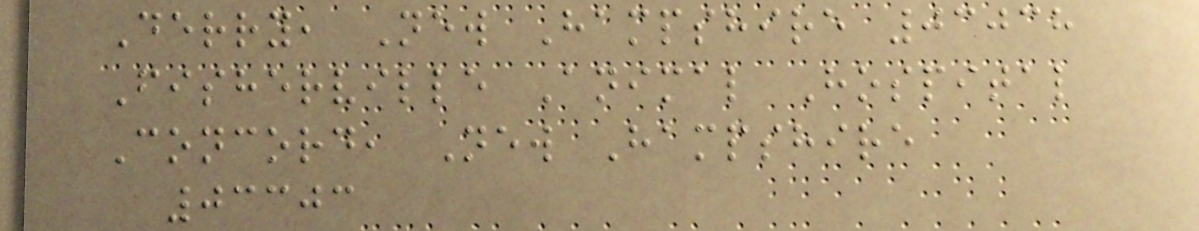Derry, New Hampshire 03038
Fisherville Animal Hospital
Concord, New Hampshire
03303
